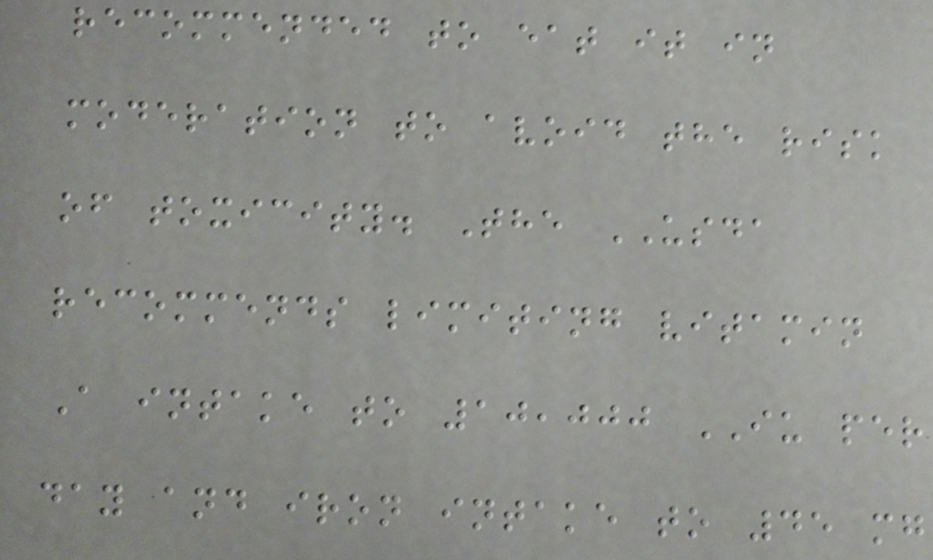recommended to eat it in
moderation to avoid the risk
of toxicity. The USDA
recommends limiting vitamin
A intake to 10,000 IU per
day and iron intake to 45 mg
